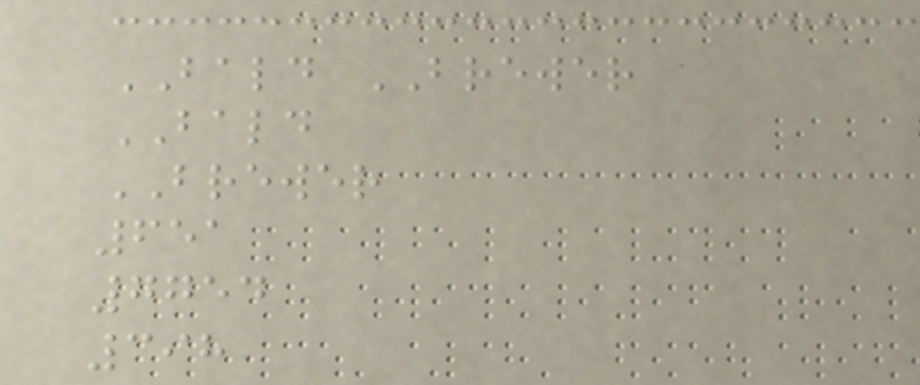BALD BREWER
BALD
BREWER
651
7754
398
